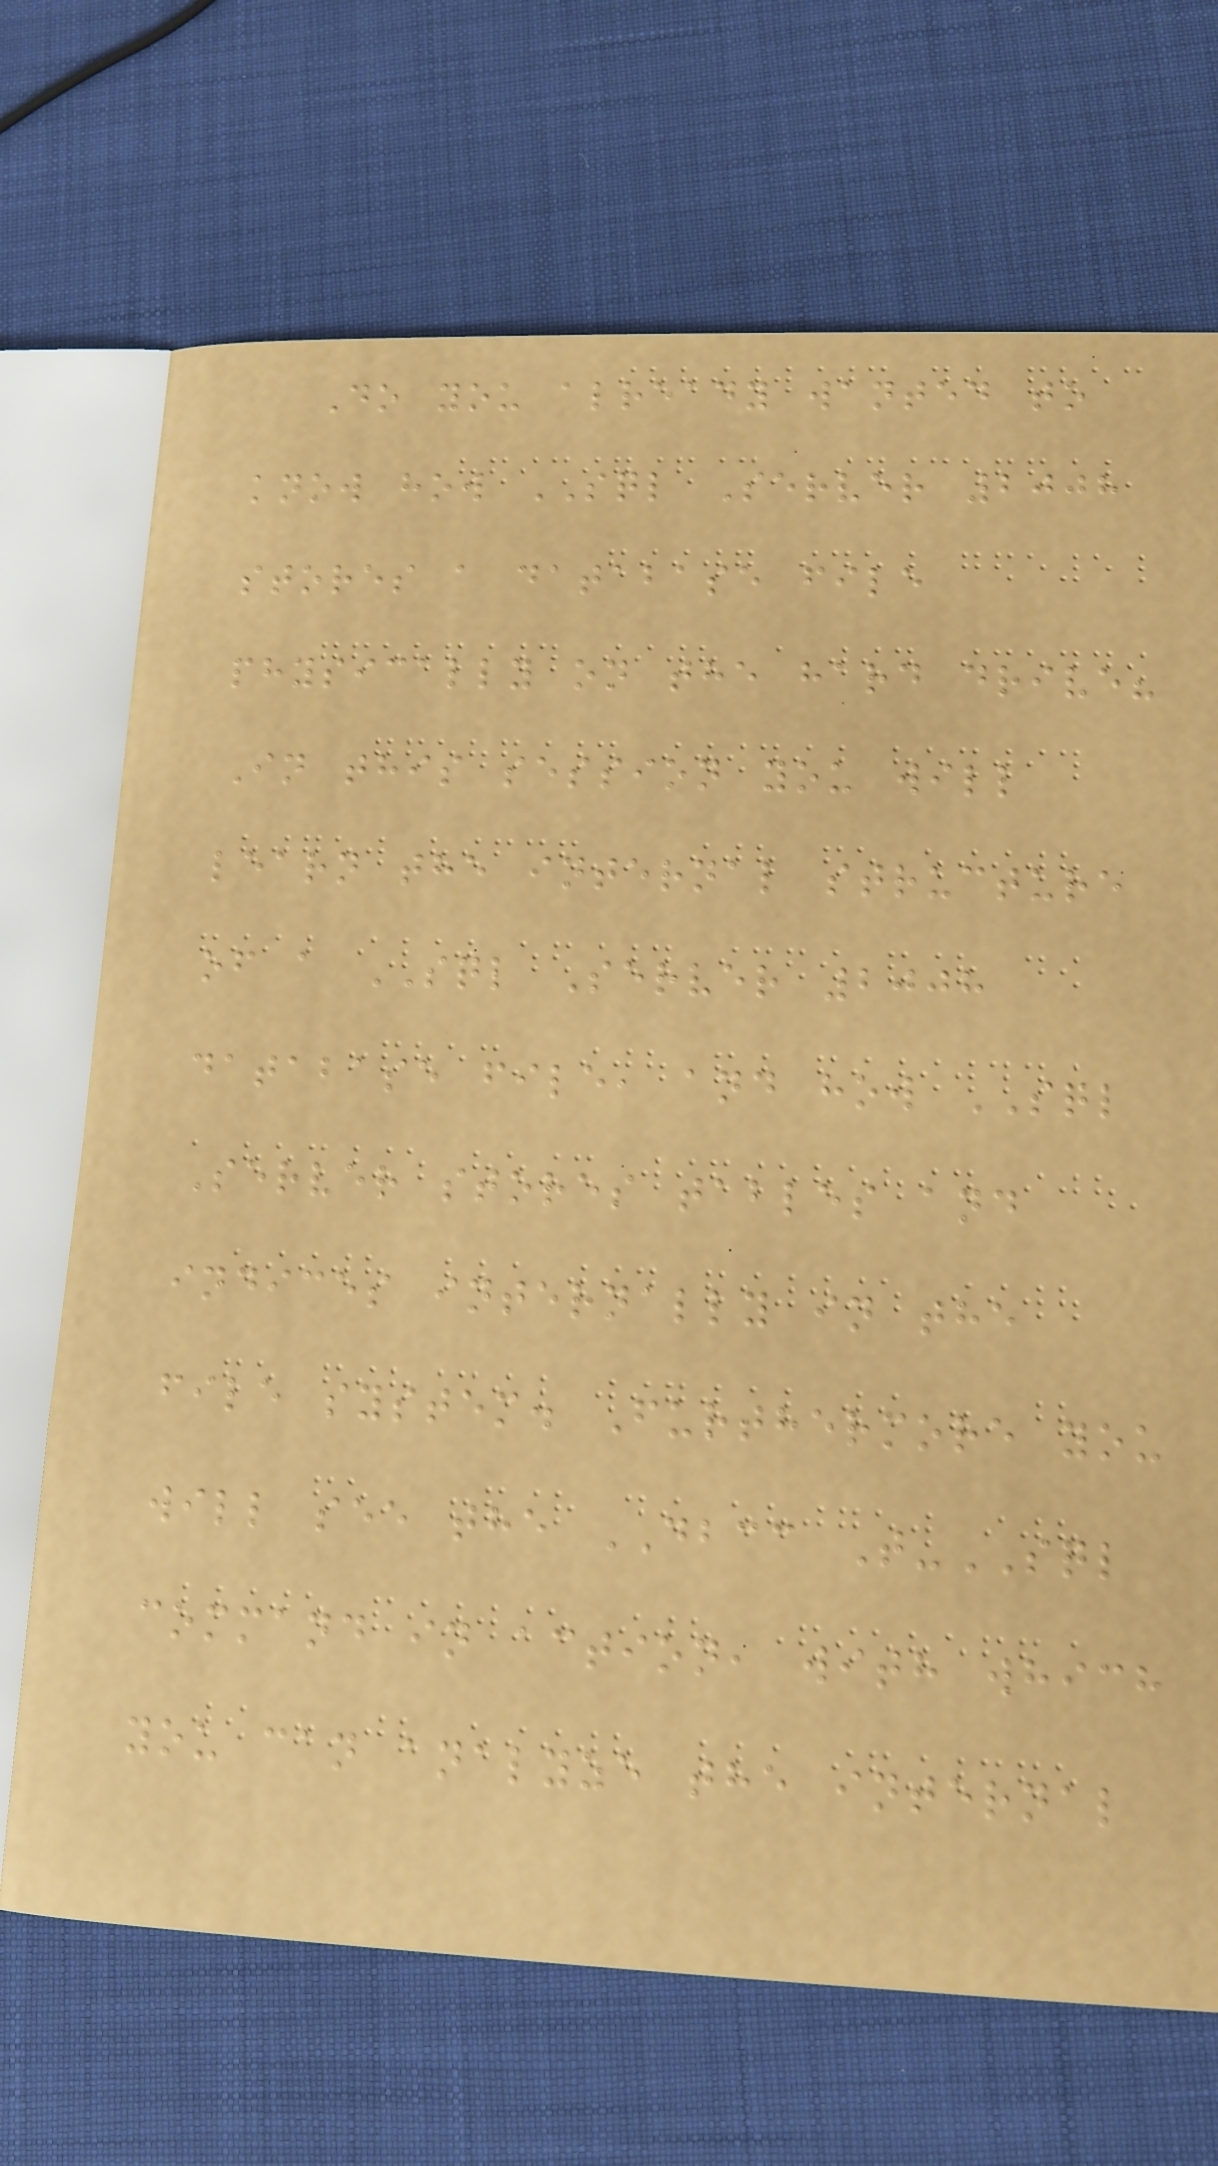Do you already wanted to
know how SQL Server 2008
stores a database file
physically on the hard drive?
In this session you will
learn the internal structure
of a SQL Server 2008
database file, and how SQL
Server stores tables and
indices internally in the
file system. Furthermore you
will see the DBCC T-SQL
command in action, with which
you can analyze the internal
